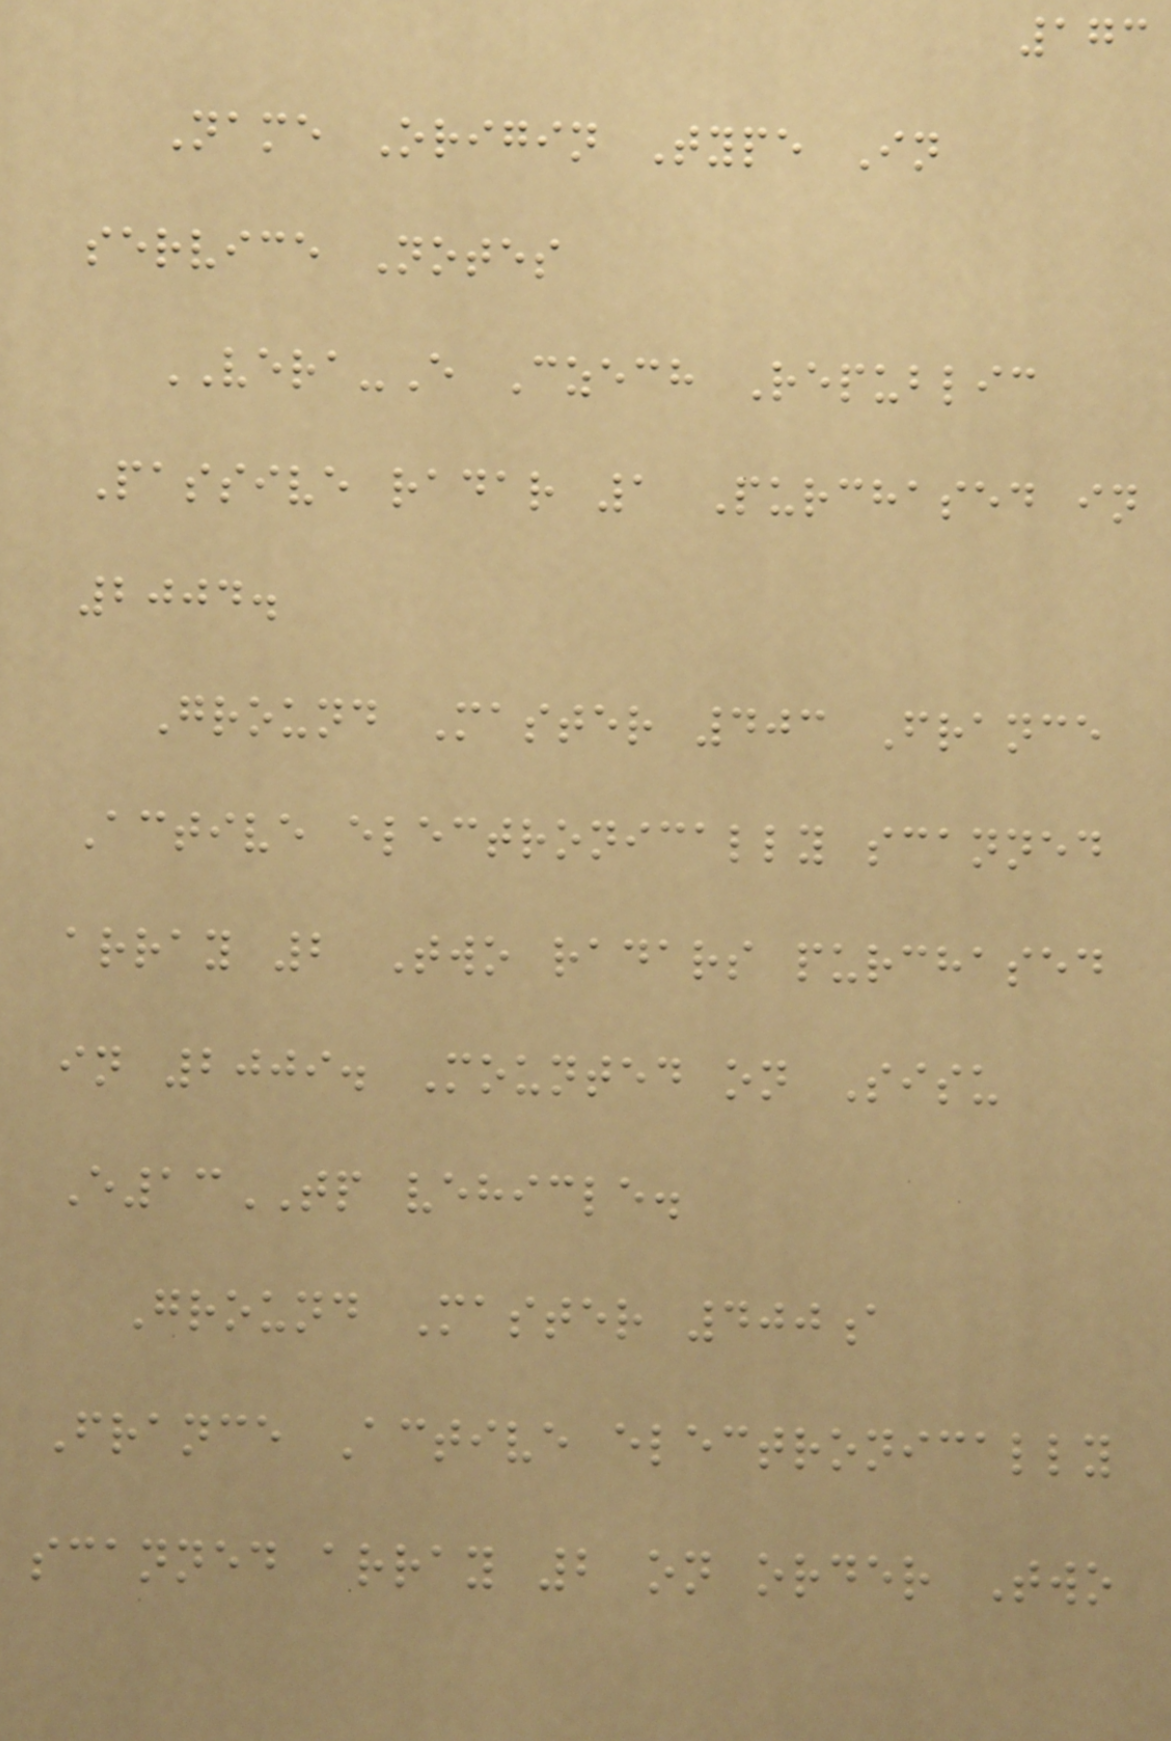173
Name Origin Type In
service Notes
VERA-E Czech Republic
Passive radar 1 Purchased in
2004.
Ground Master 403 France
Active electronically scanned
array 2 Two radars purchased
in 2009. Mounted on Sisu
E13TP vehicle.
Ground Master 400a
France Active electronically
scanned array 2 on order Two
